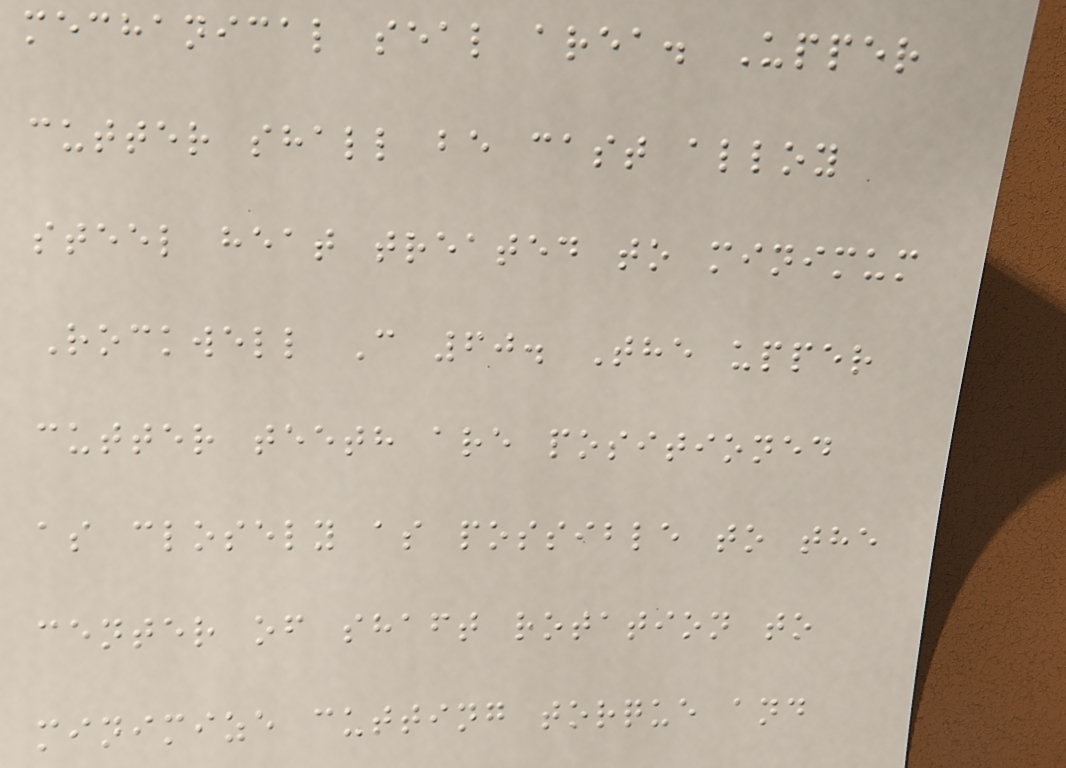mechanical seal area. Upper
cutter shall be cast alloy
steel heat treated to minimum
Rockwell C 60. The upper
cutter teeth are positioned
as closely as possible to the
center of shaft rotation to
minimize cutting torque and
